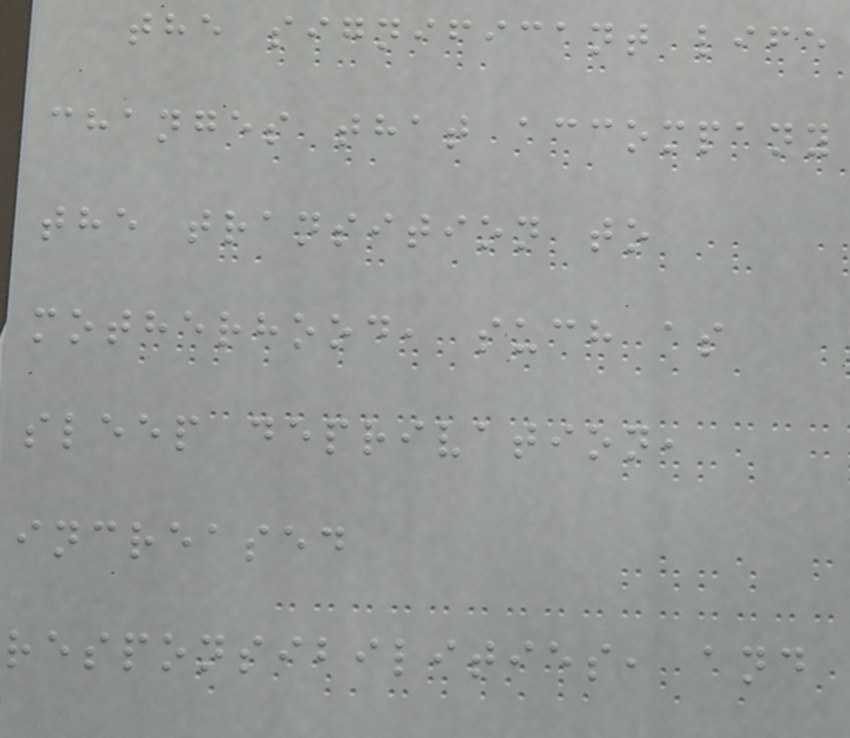the significant life
changes that accompany
the transition to
motherhood, such as
sleep deprivation,
increased
responsibilities, and
